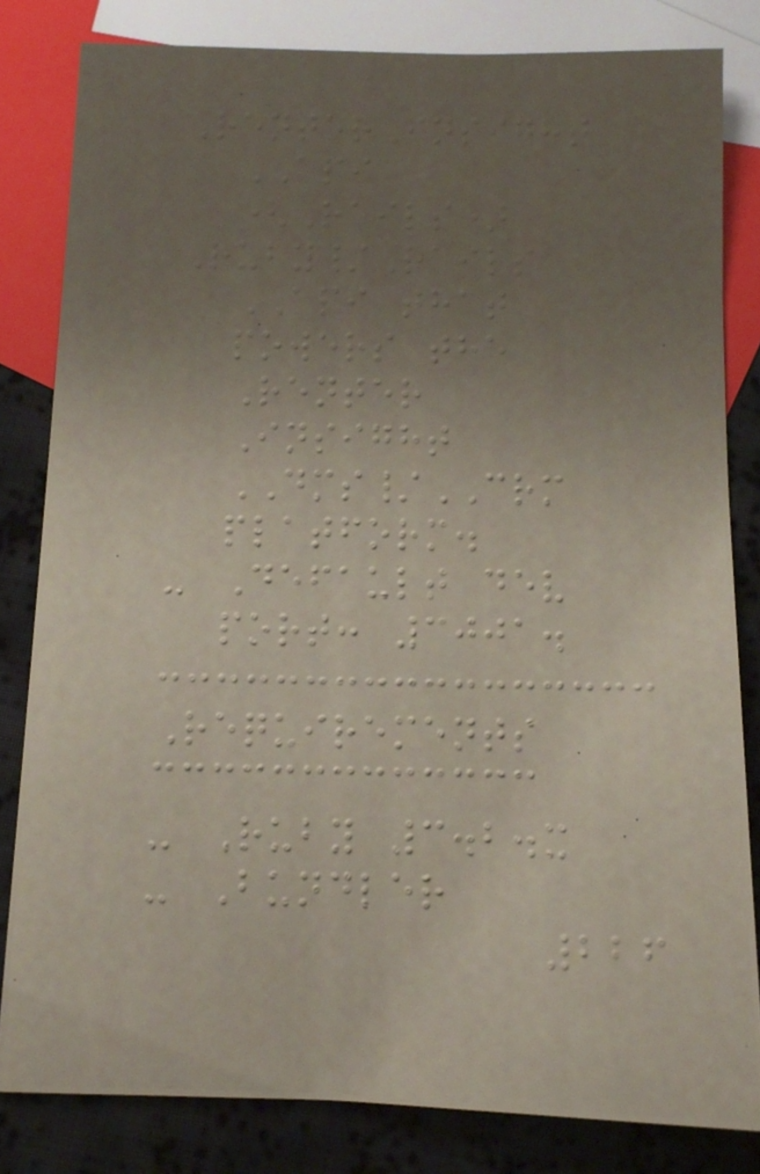RenterInsight
API
(Rails)
Ruby/Rails
API that
powers the
Renter
Insight
DMS/CRM
platform.
- Default dev
port: 3001.
Requirements
- Ruby 3.2.x
- Bundler
226
